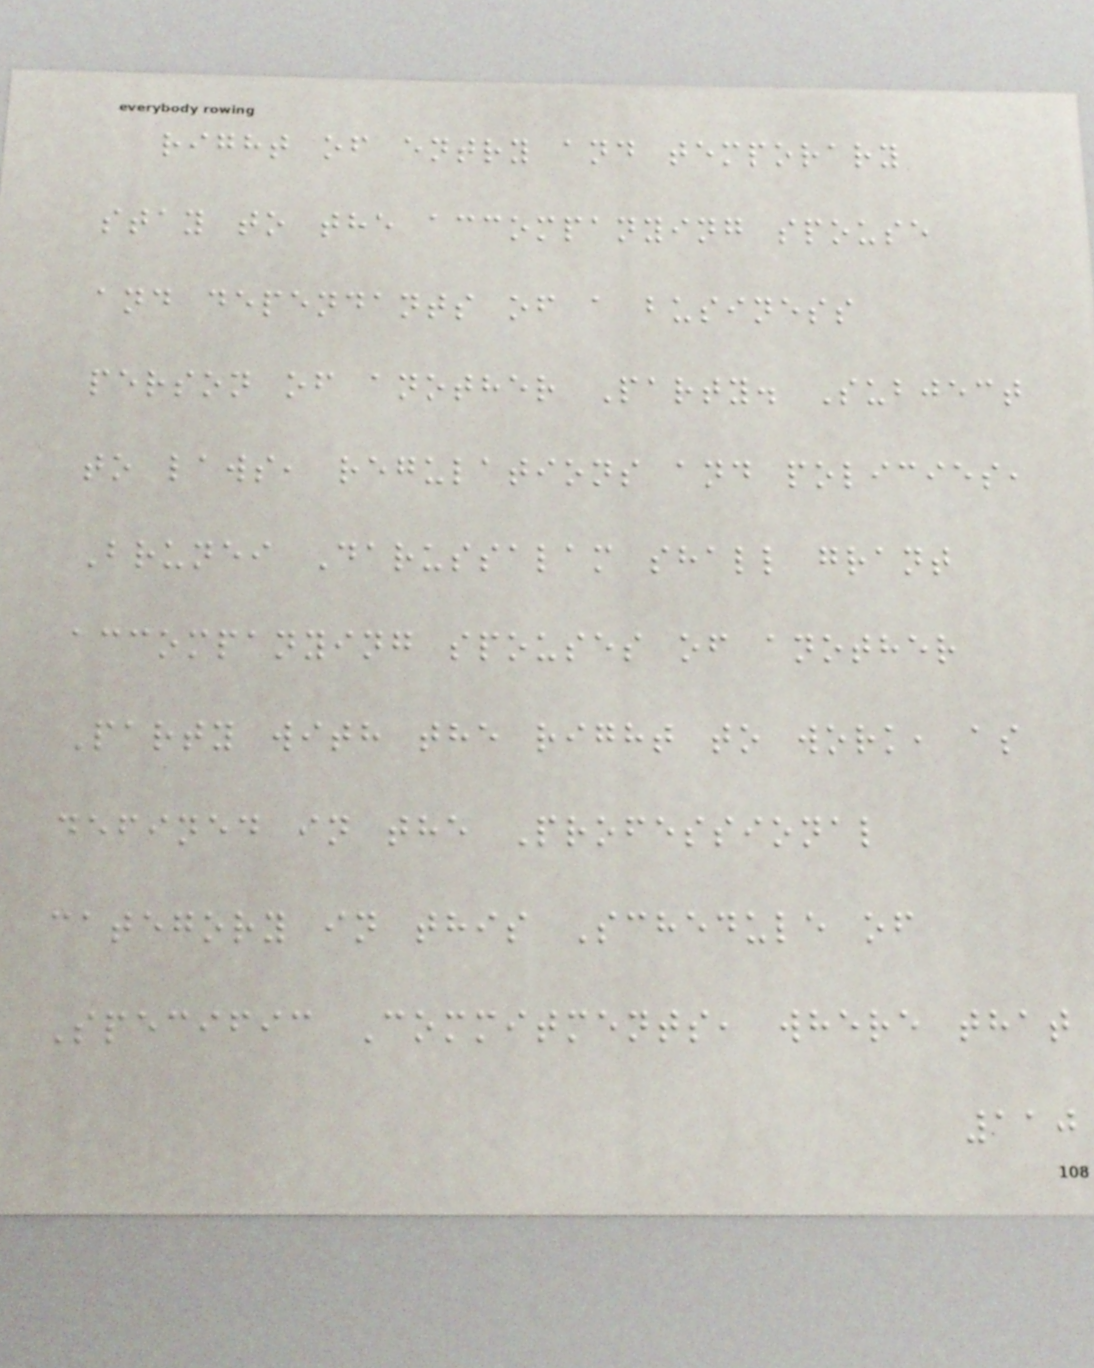right of entry and temporary
stay to the accompanying spouse
and dependants of a business
person of another Party. Subject
to laws, regulations and policies,
Brunei Darussalam shall grant
accompanying spouses of another
Party with the right to work, as
defined in the Professional
category in this Schedule of
Specific Commitments, where that
110
